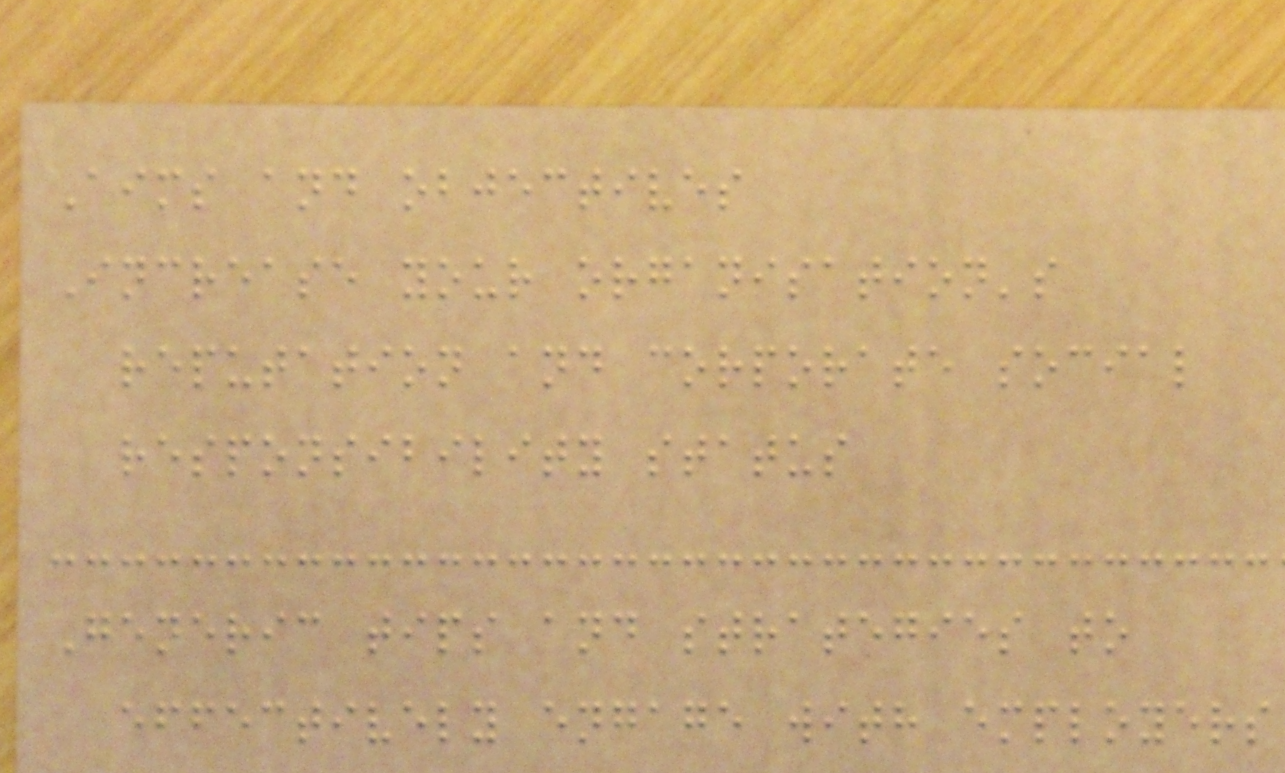Aims and objectives
Increase your organisation's
reputation and corporate social
responsibility status
Generic tips and strategies to
effectively engage with employers
